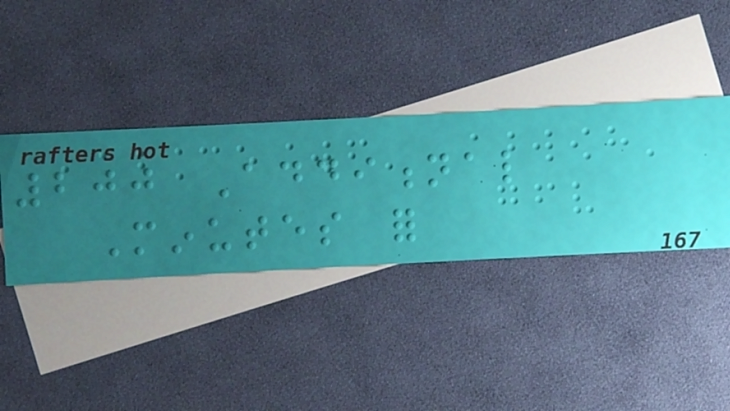200 Additional
Minutes for
